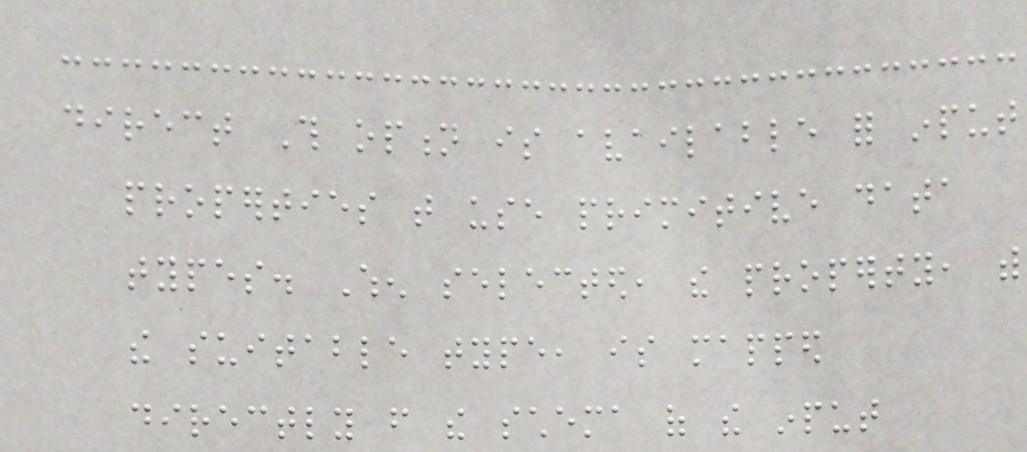direct This option is available for input
properties that use primitive data
types. When selected, the property, with
the suitable type, is mapped
directly from the schema of the input
